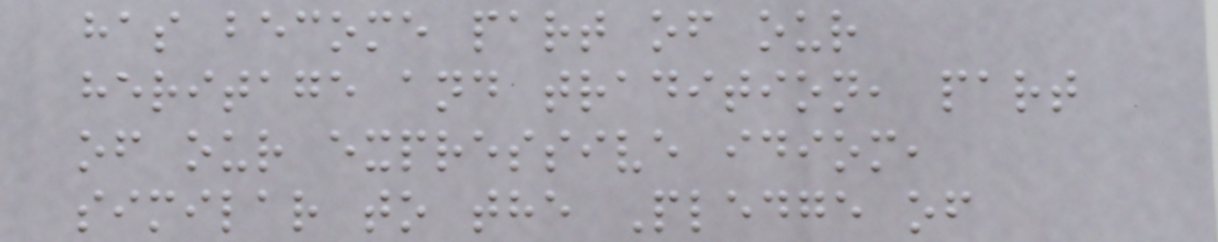has become part of our
heritage and tradition, part
of our expressive idiom,
similar to the Pledge of
